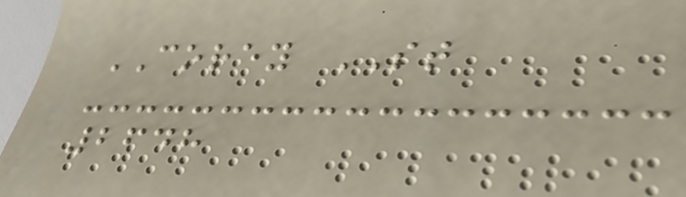COREY ST
2648
